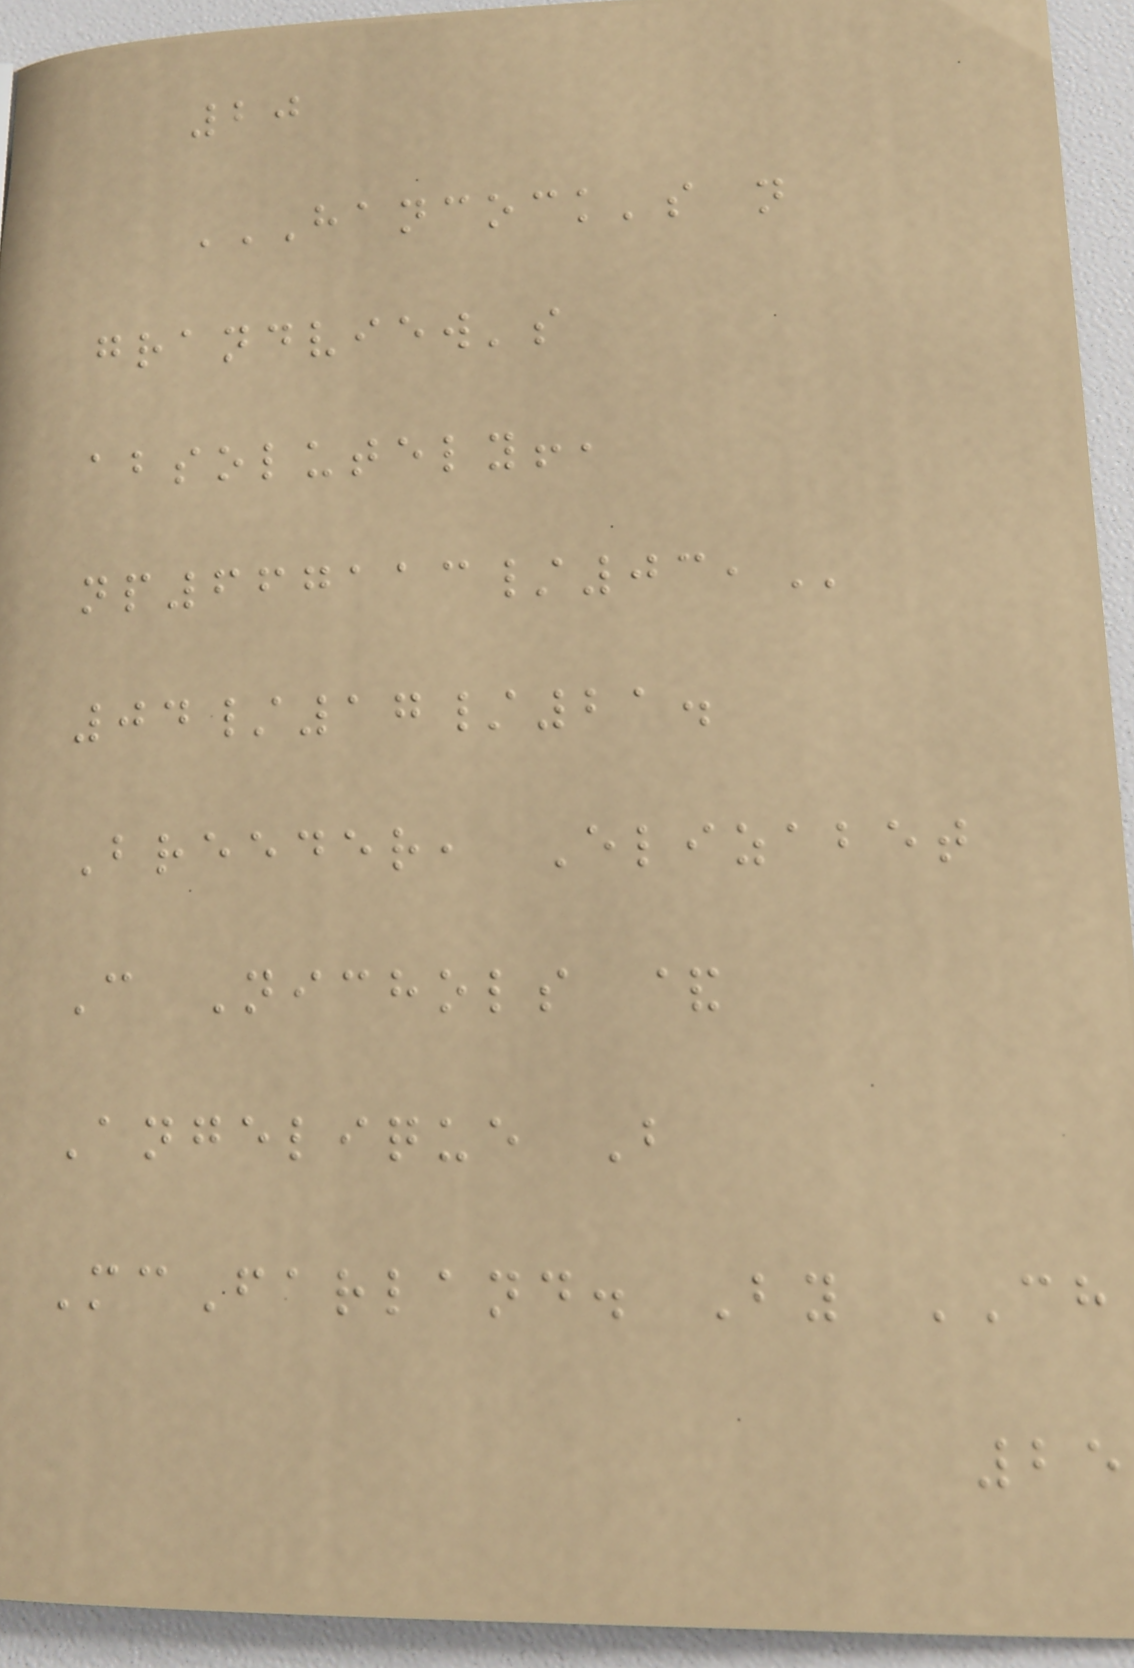20
HANCOCK'S N
GRANDVIEW'S
ABSOLUTELY!,
NP667113/03,
04/17/21.
Breeder, Elizabet
C Nichols &
Angelique B
McFarland. By CH
25
